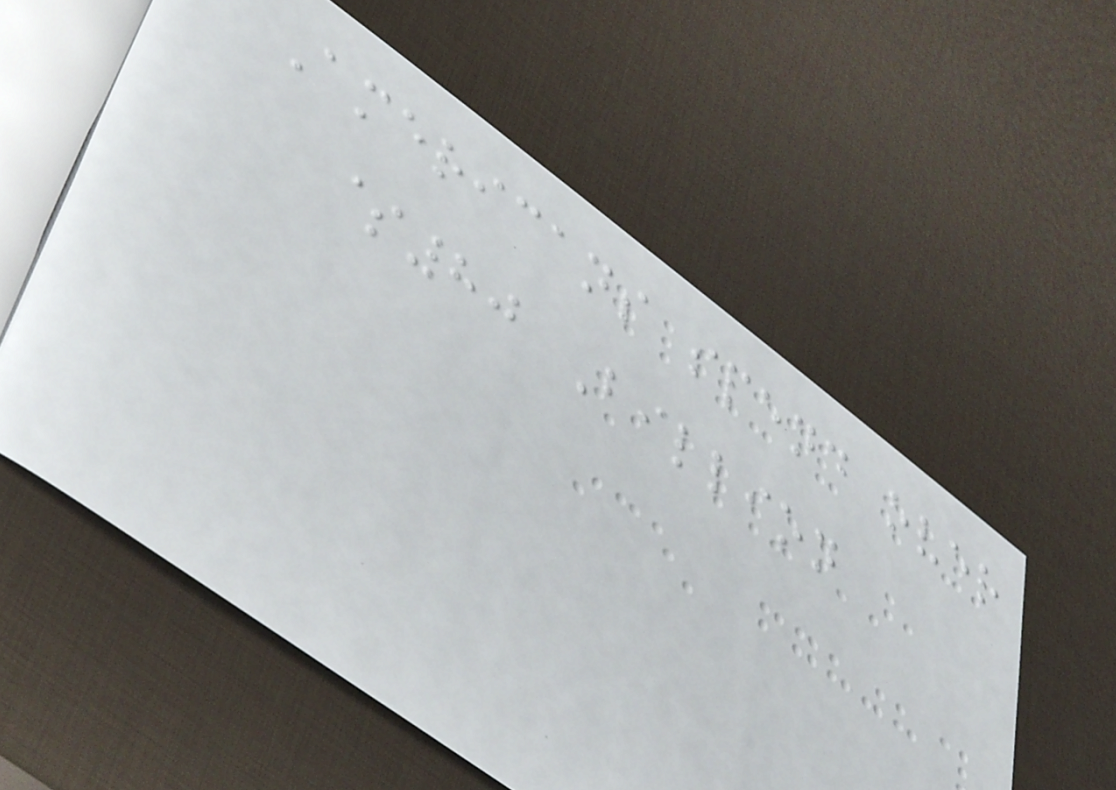Americans spend over
$80 Billion
